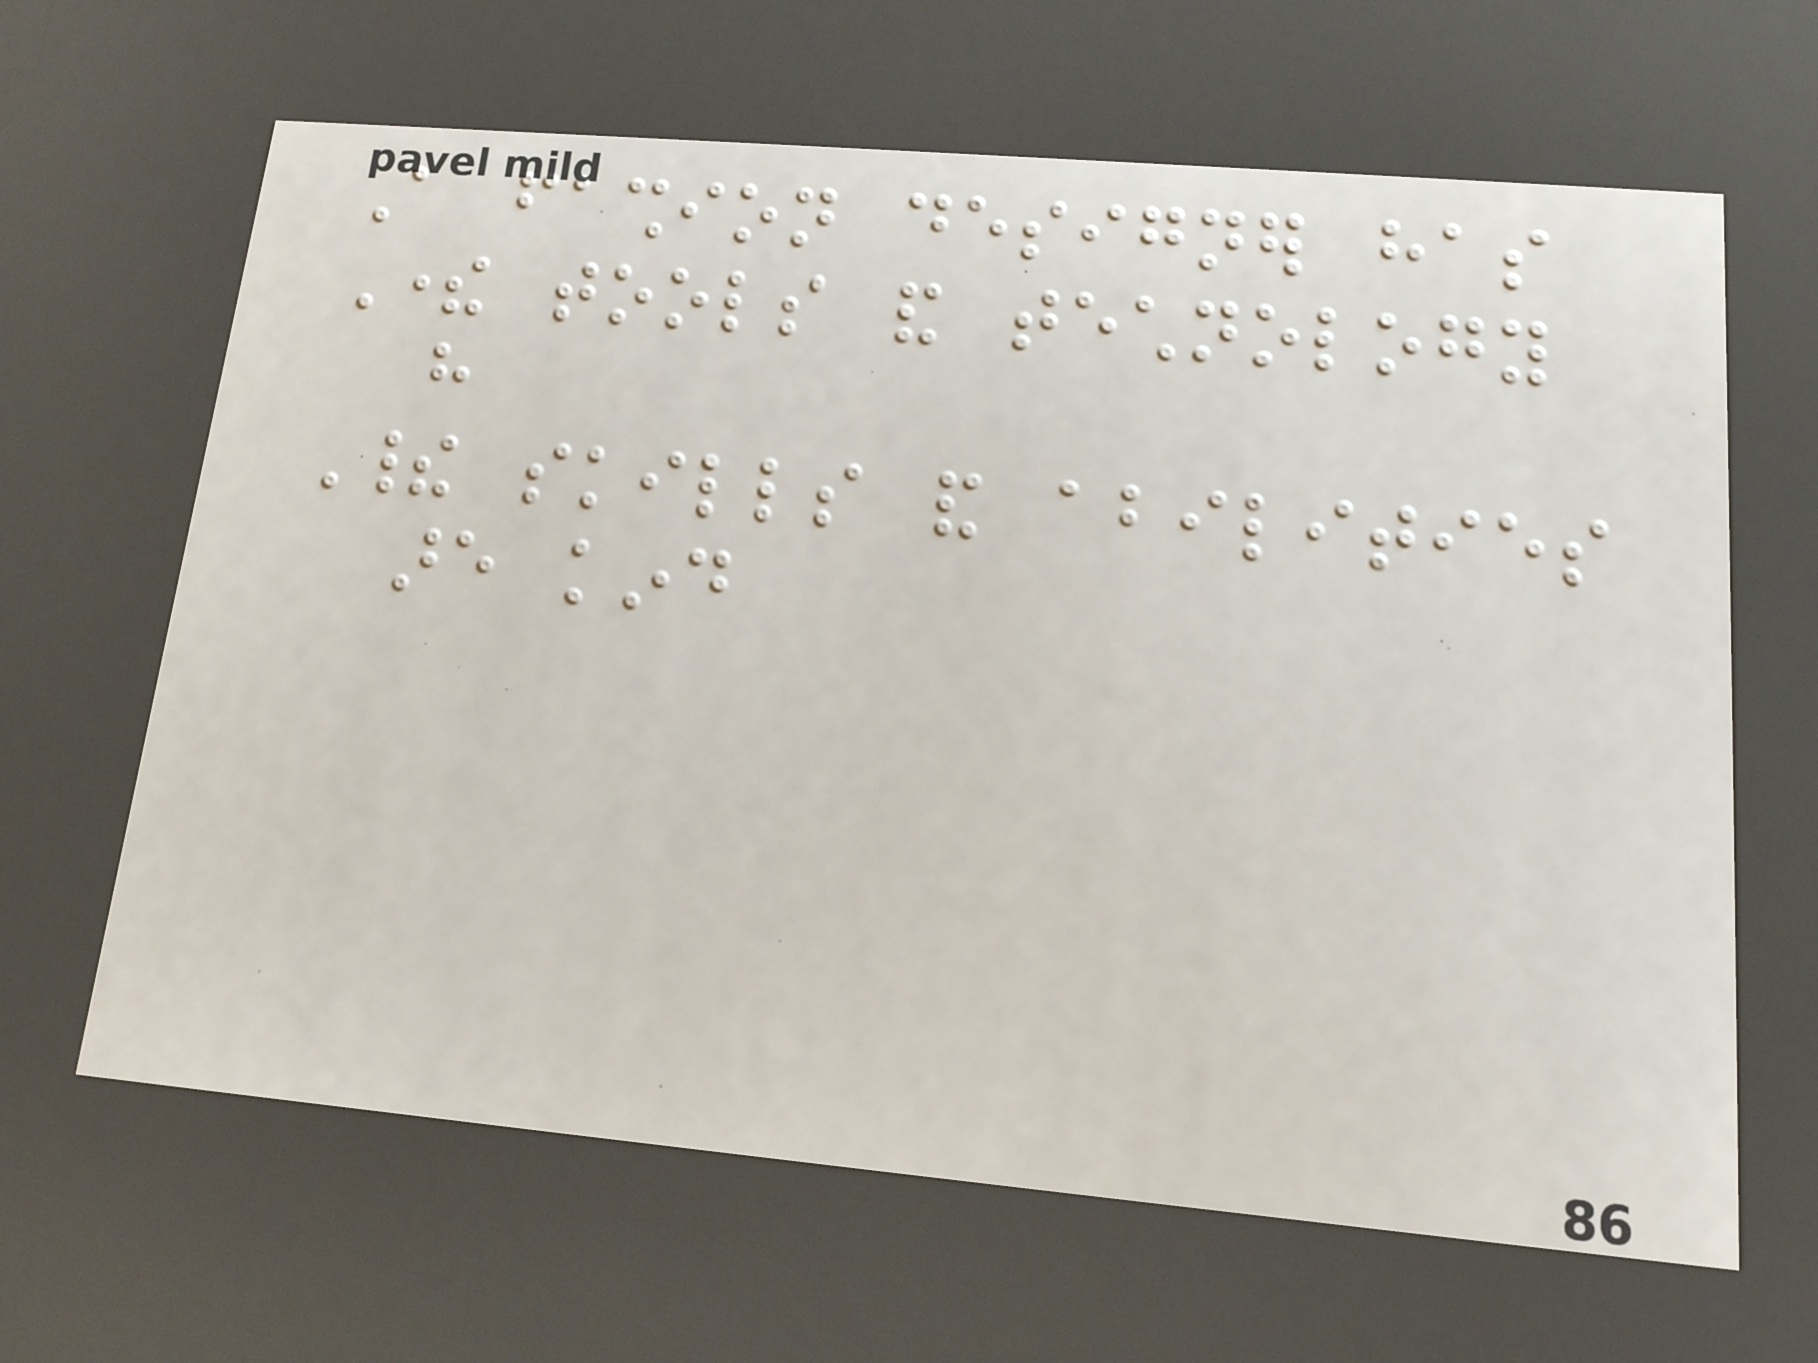A fashion designer has
There tools and technology
have
Their skills and abilities
are kind
